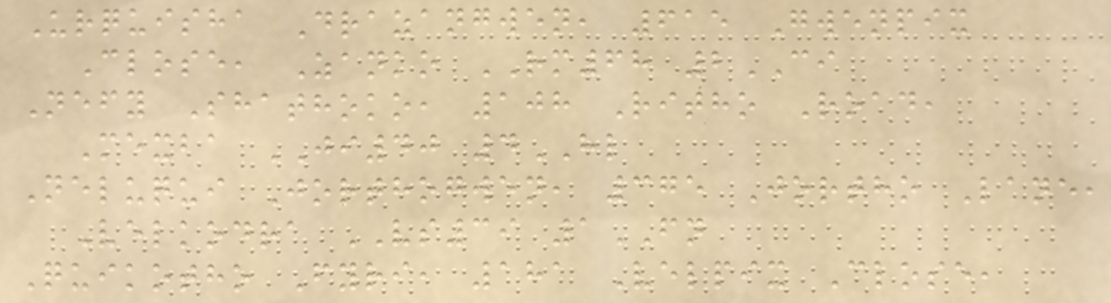Urquisha Drazangwen, 615 Gwenpix
Close, Zanko RM68 2CI
Nefy Shathoko, 108 Ritho Road,
Mexba JI40 4HL
Neluqui Jorthogwen, 375 Jortho Lane,
Velkodra VS39 1FN
Quikotho Fyri, 181 Velpix Close,
